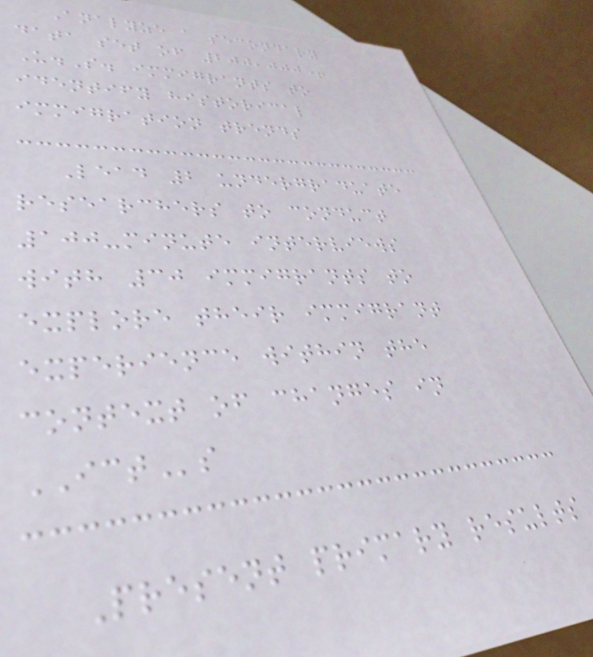Analyze a secondary
data set of 200,000+
U.S. immigrants to
identify historical
immigration trends
Lead 2 undergraduate
researchers to conduct
100-minute interviews
with 30 immigrants to
explore their immigrant
experience within the
context of changes in
ICTs
Present primary results
